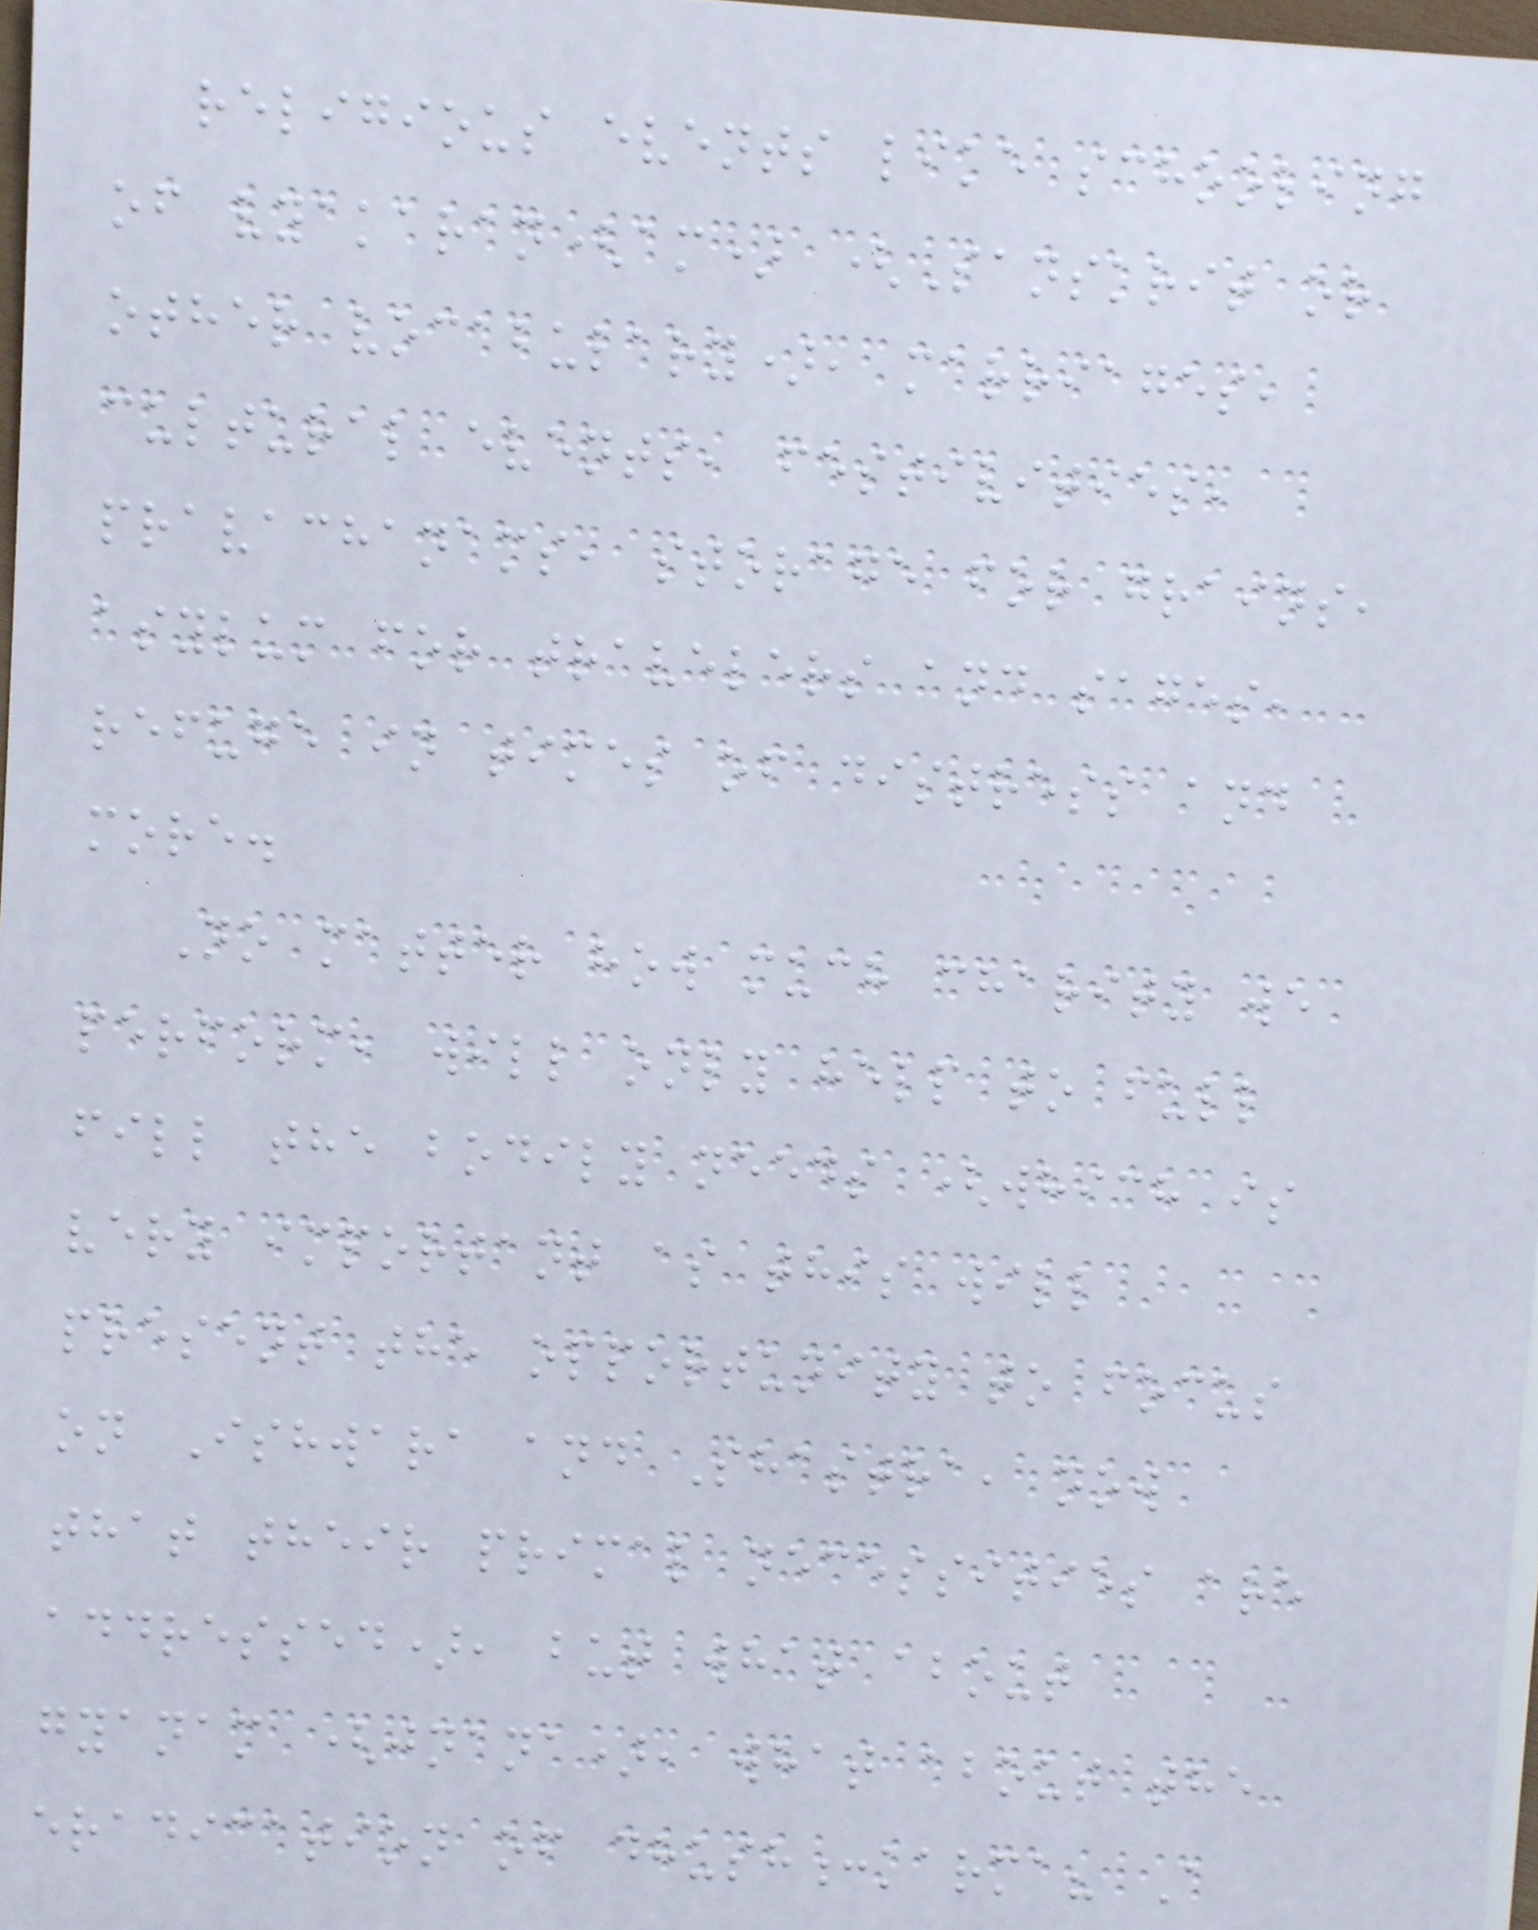religious events like schooling
of vyakaran(am) (Sanskrit or
other vocabulary), marriages,
cultural events, festivities,
pravachanams, storage for grains,
asylum for travelers and sages,
refuge in times of distress and
more.
No matter how much charity we
perform, will only help to full
fill the bodily needs (which is
very important as this will
present the opportunity to focus
on Ishwara and Shastra, now
that their primal necessities are
addressed), but what about
gyanam (jnana), what about the
eradication of dhush:karma? A
